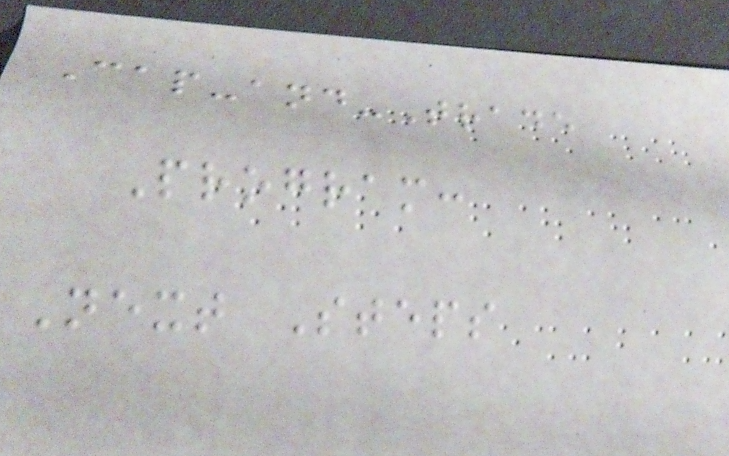Cap-and-Trade
Program:
Next Steps
